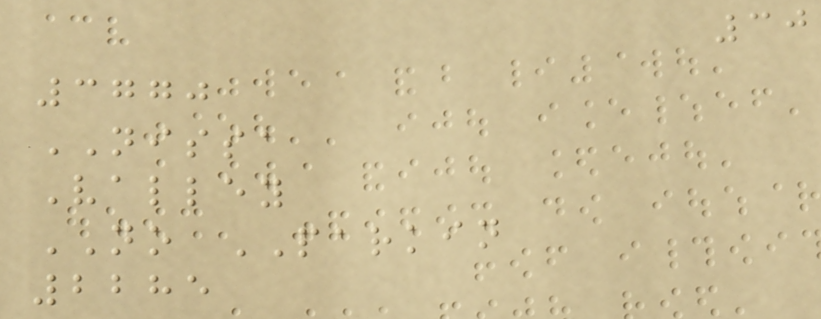30
3770
NISSA
Valley
NO PARKIN
2285
